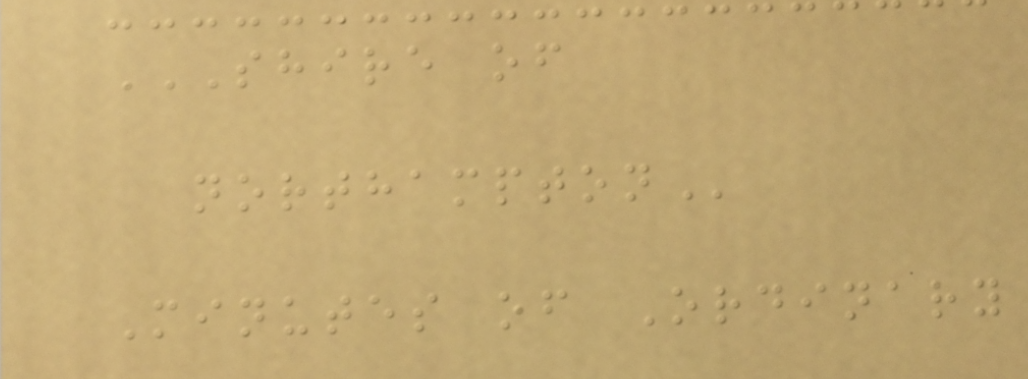SHIRE OF
NORTHAMPTON
Minutes of Ordinary
